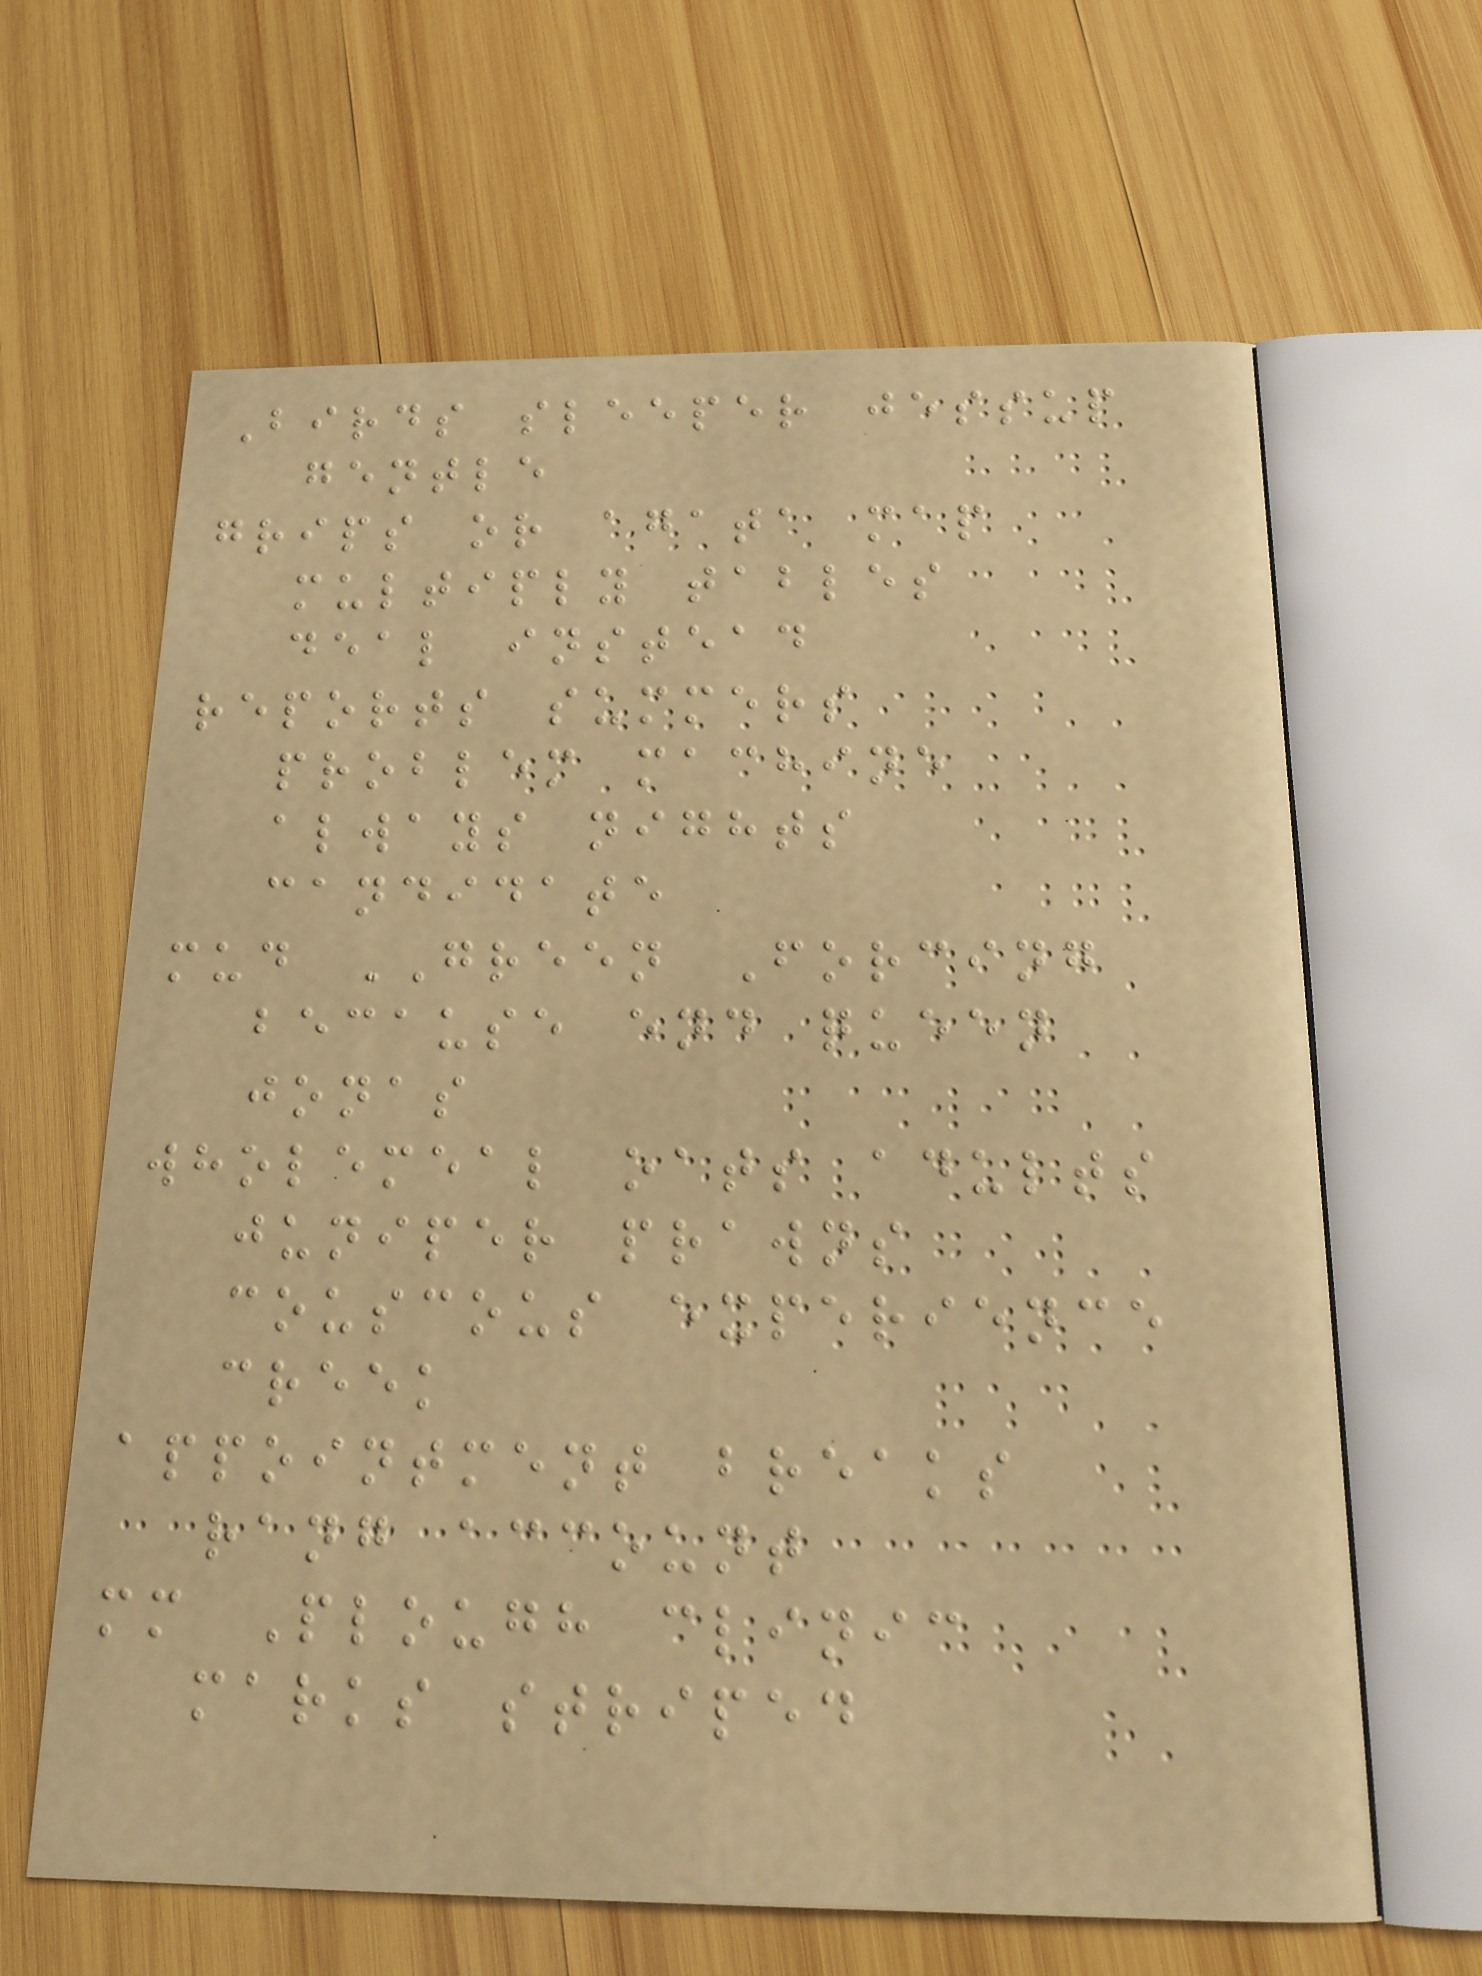Birds sleeper jessup
gentle
grips or agata map
multiply tables
deal instead
reports summers
problem machine
always nights
candidate
mud GREEN Forcing
because end queen
jonas
wholemeal oats adults
juniper prawns
couscous experience
creek
appointment breaks
rang account
mm Plough clinic
marks striped
